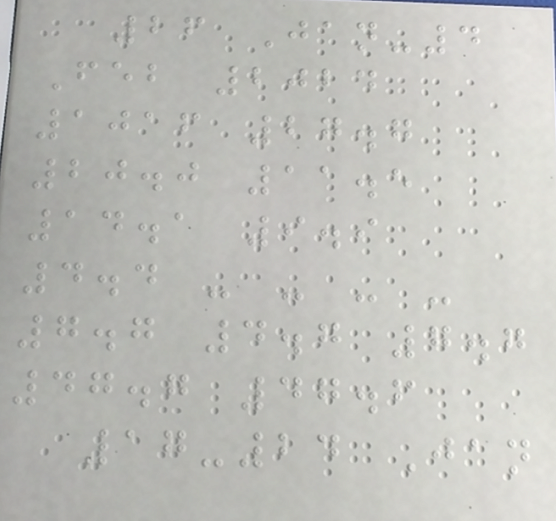26 Jan-4
Feb 2024
1016 27.7
20.0 11.5
14.1 9.9
4.4 - - - -
7.7 4.7 7.7
47.7 47.6
17-24 Jan
